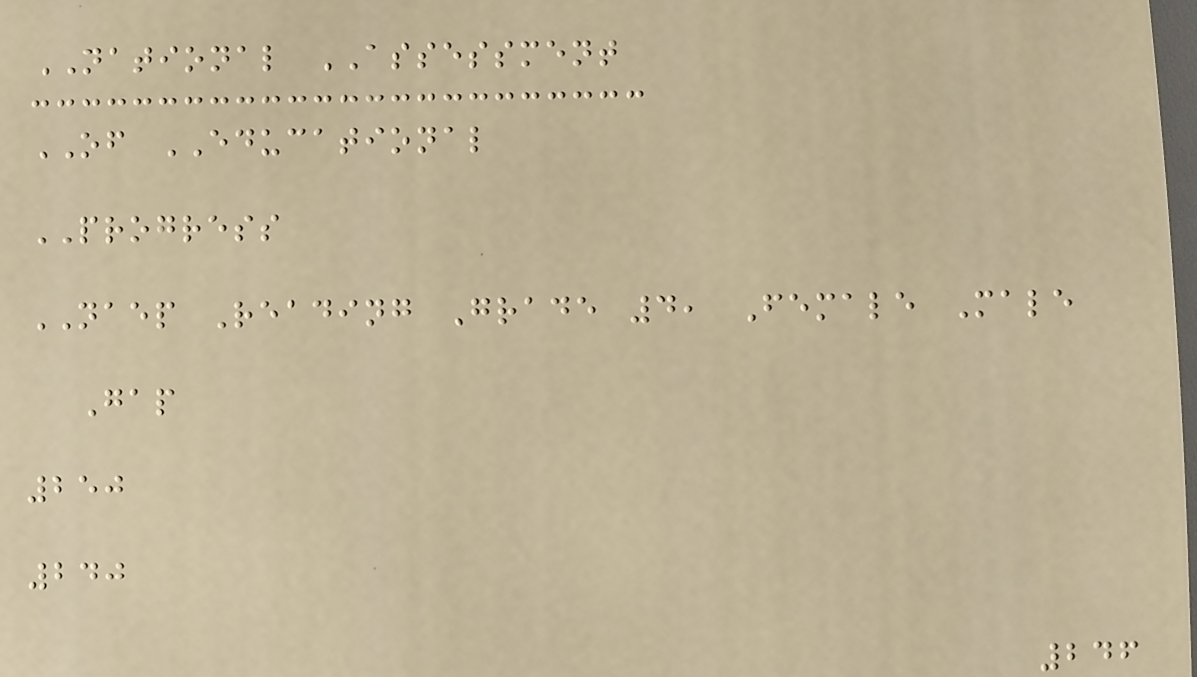NATIONAL ASSESSMENT
OF EDUCATIONAL
PROGRESS
NAEP Reading Grade 4, Female Male
Gap
250
240
246
